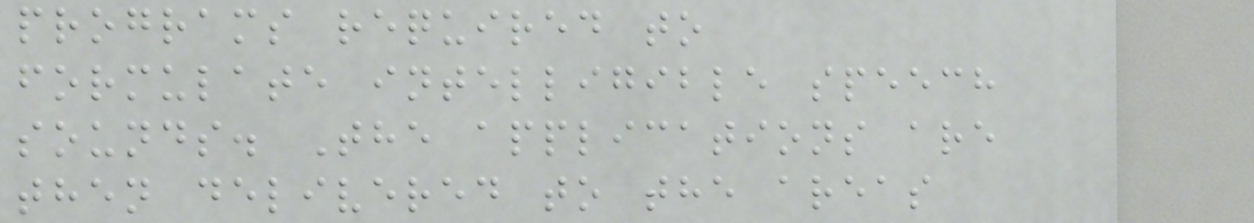programs required to
formulate intelligible speech
sounds. The applications are
then delivered to the areas
